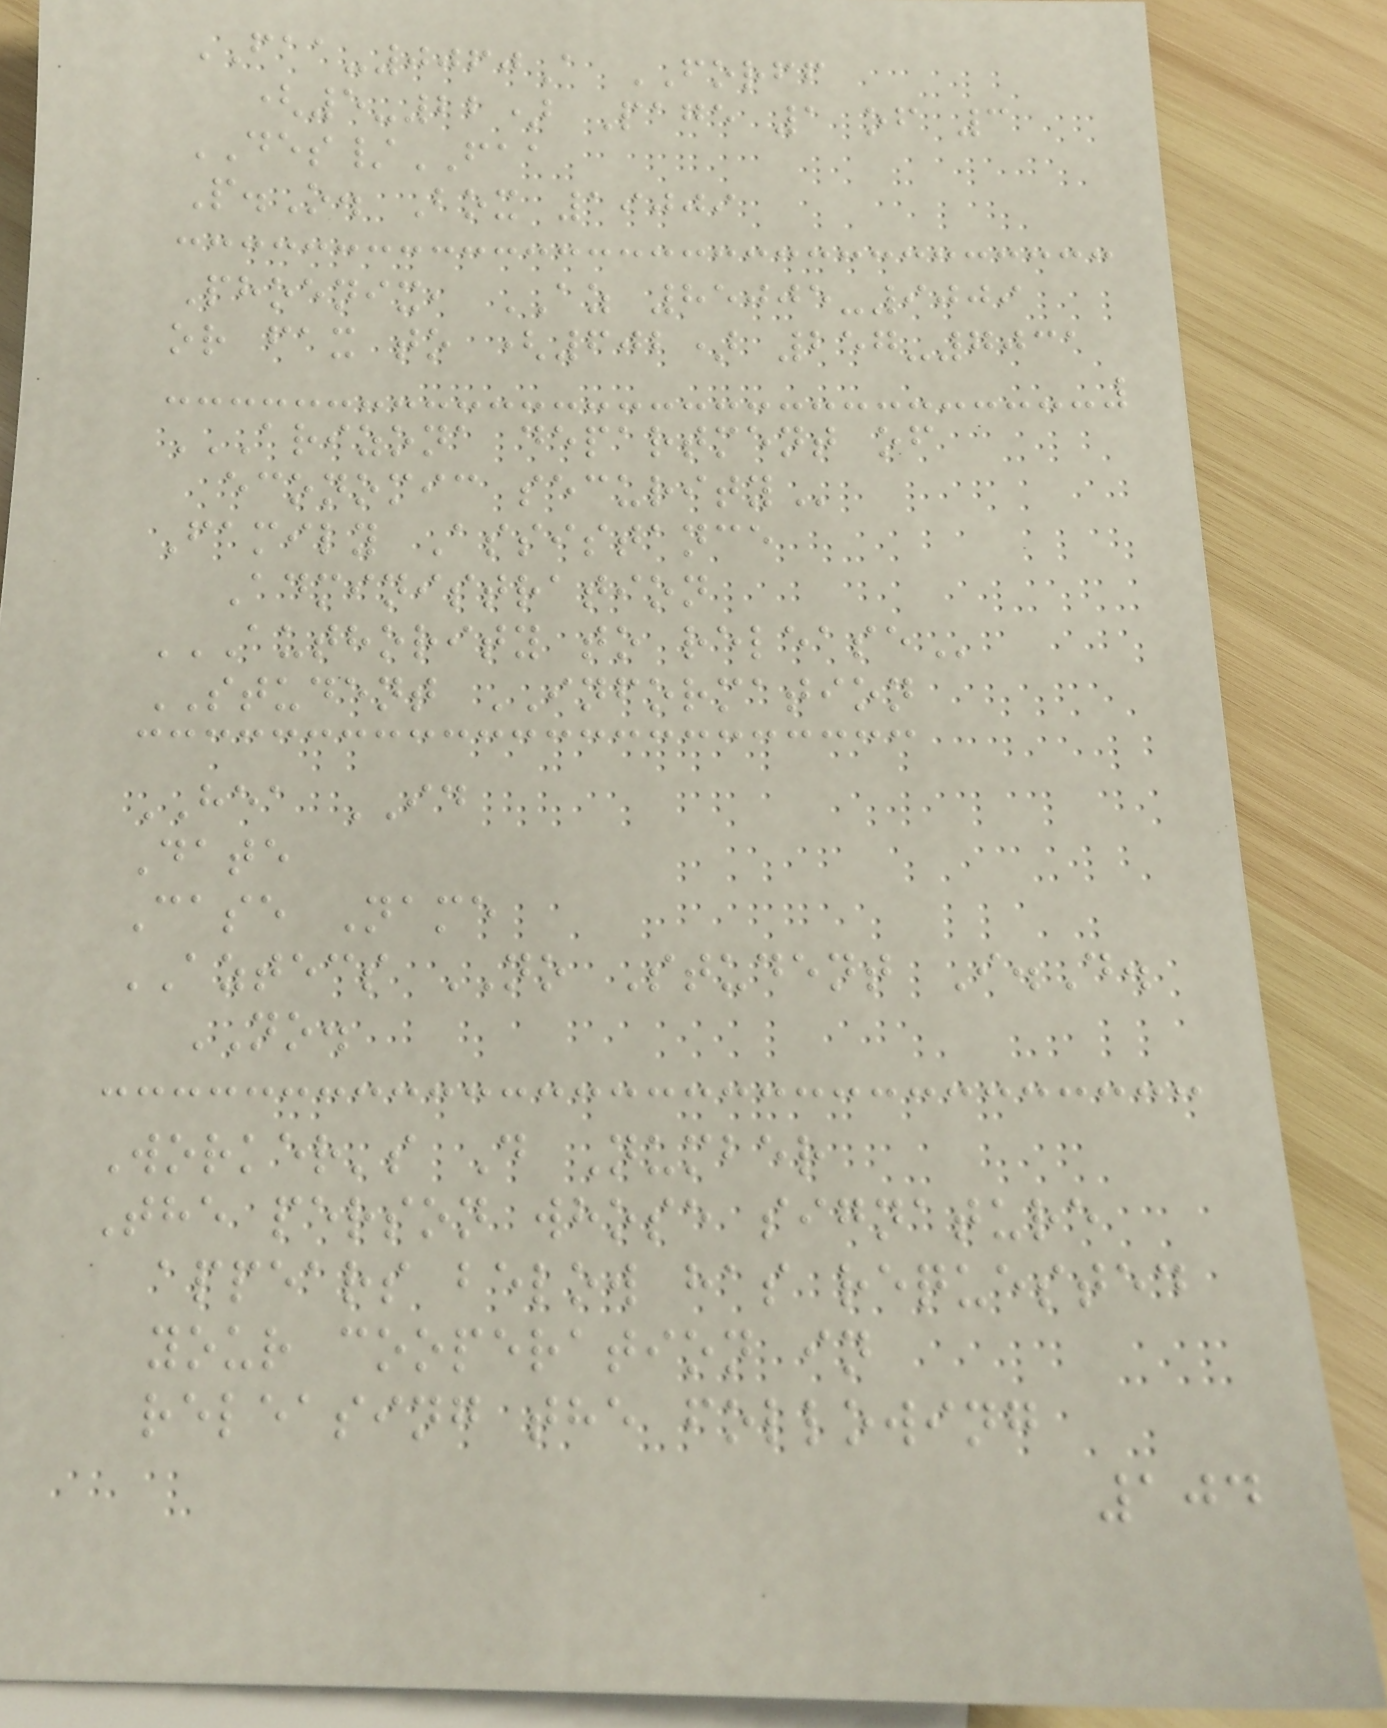FAA-0060A FORFF
(5-22) Page 1 of 3
DES/FAA
P.O. Box 19009
Phoenix, AZ 85005-9009
or fax to (602) 257-7031
ARIZONA DEPARTMENT OF
ECONOMIC SECURITY
Family Assistance
Administration
AUTHORITY TO RELEASE
STUDENT INFORMATION
HEA ID
Date
Case Name
AZTECS NO Student I.D.
NO.
Worker's D Number
The person whose signature
appears below has requested
your cooperation in
releasing the following
104
